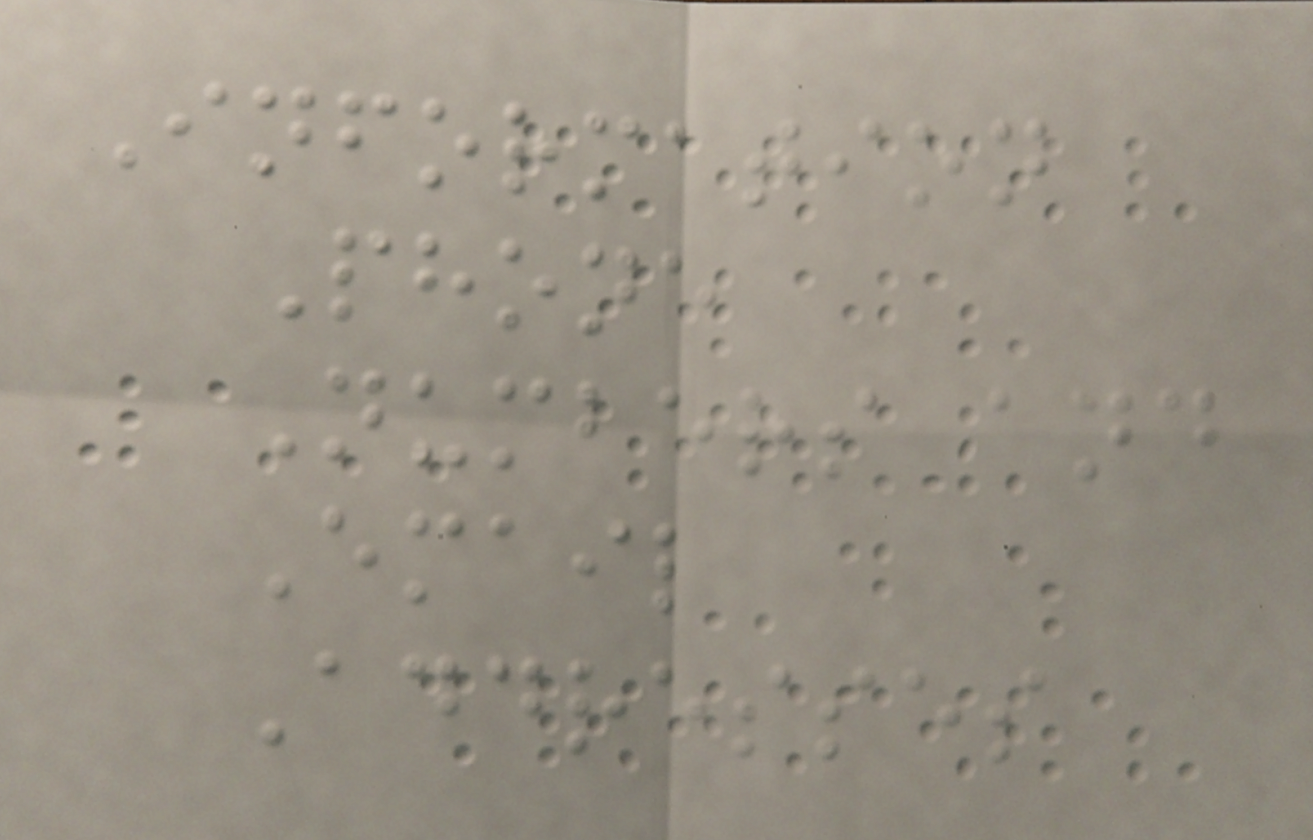Information
Phone
Numbers and
Email
Addresses
